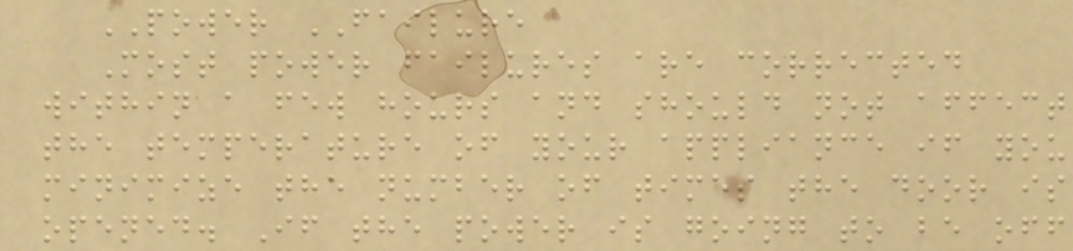POWER FAILURE
Most power failures are corrected
within a few hours and should not affect
the temperature of your appliance if you
minimize the number of times the door is
opened. If the power is going to be off
